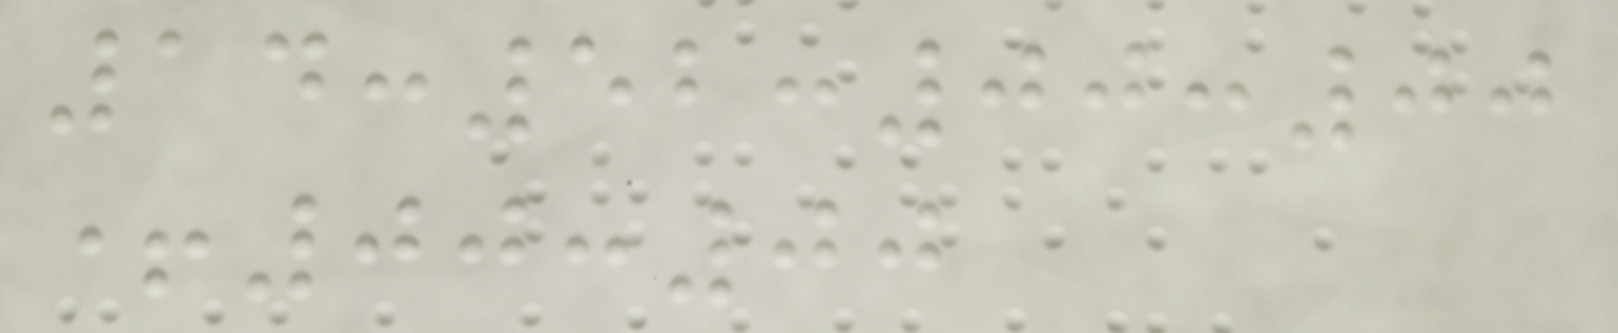14:52:00:00
+00:00
